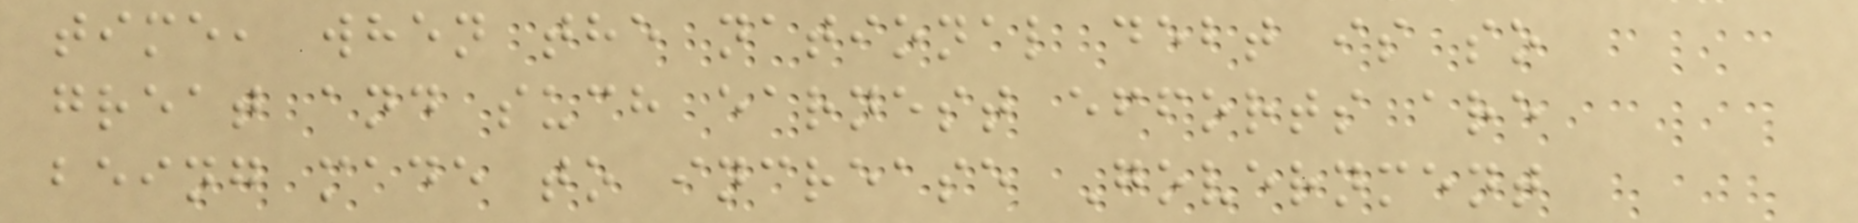time, when the national debt is so
great and such earnest efforts are
being made to increase Government
